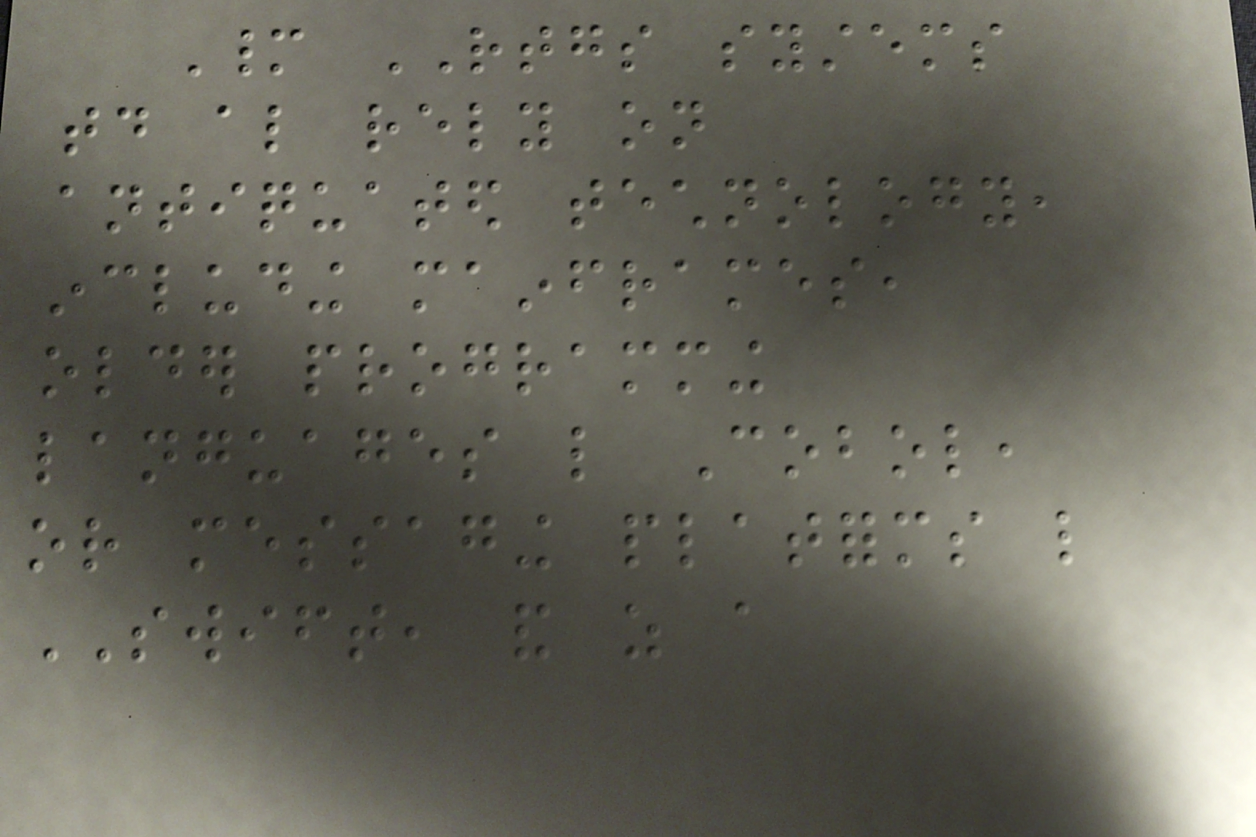Many RTGS systems
today also rely on
antiquated technology,
including mainframes,
older programming
languages like Cobol,
or messaging platforms like
SWIFT, and as a
